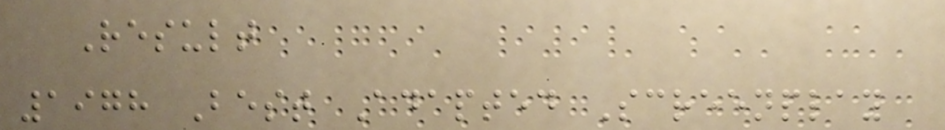Result
1978 Best Adapted Screenplay
